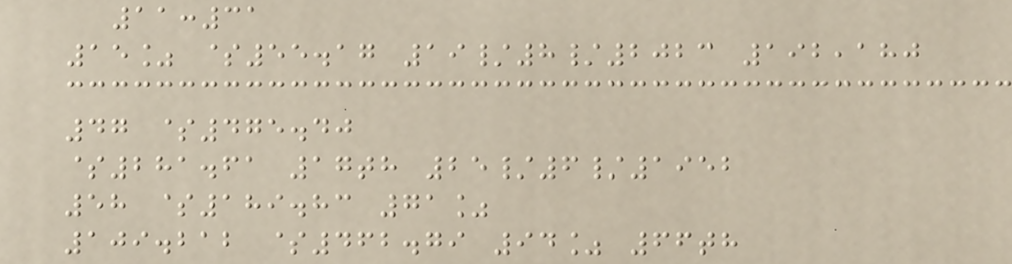11:31
15% $55.17 19/8/2023 192,180
47 $475.40
$281.61 17th 25/6/1952
58 $189.83 71%
109.212 $462.79 94% 66th
